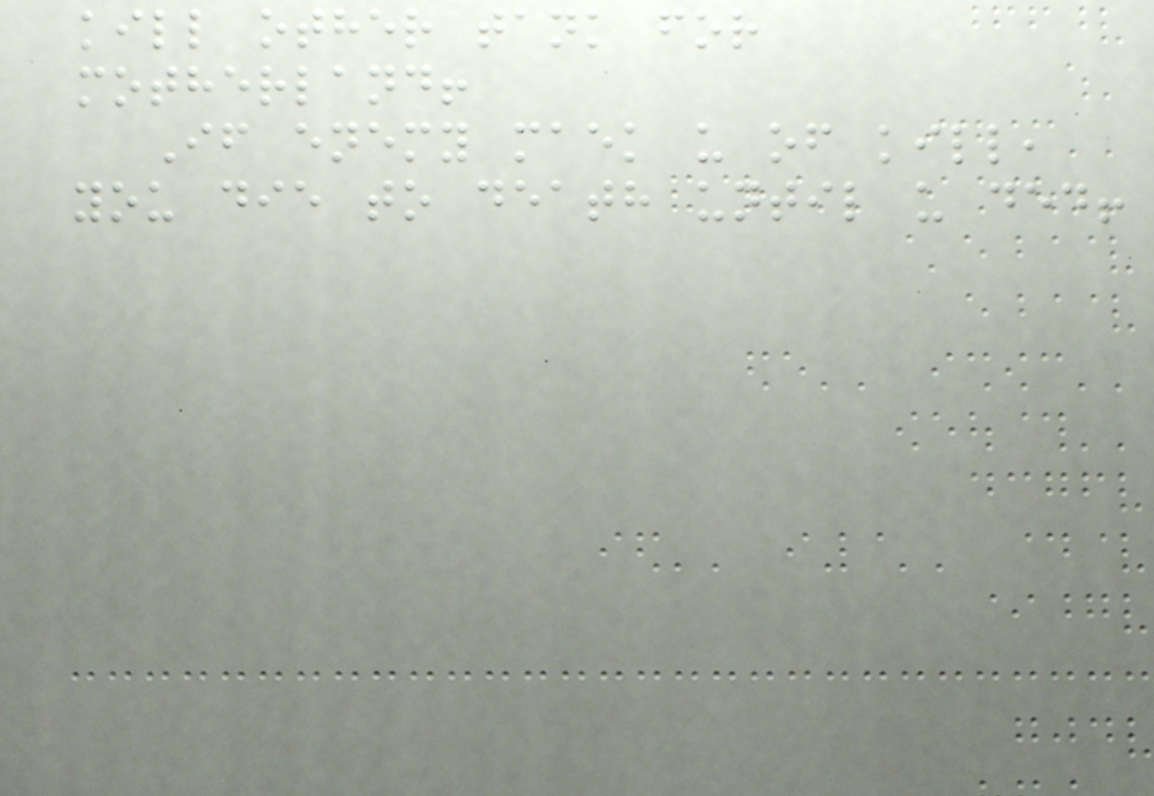kill other tank for
motherland!
If enemy maek u of kill,
you die to death until u ded!
